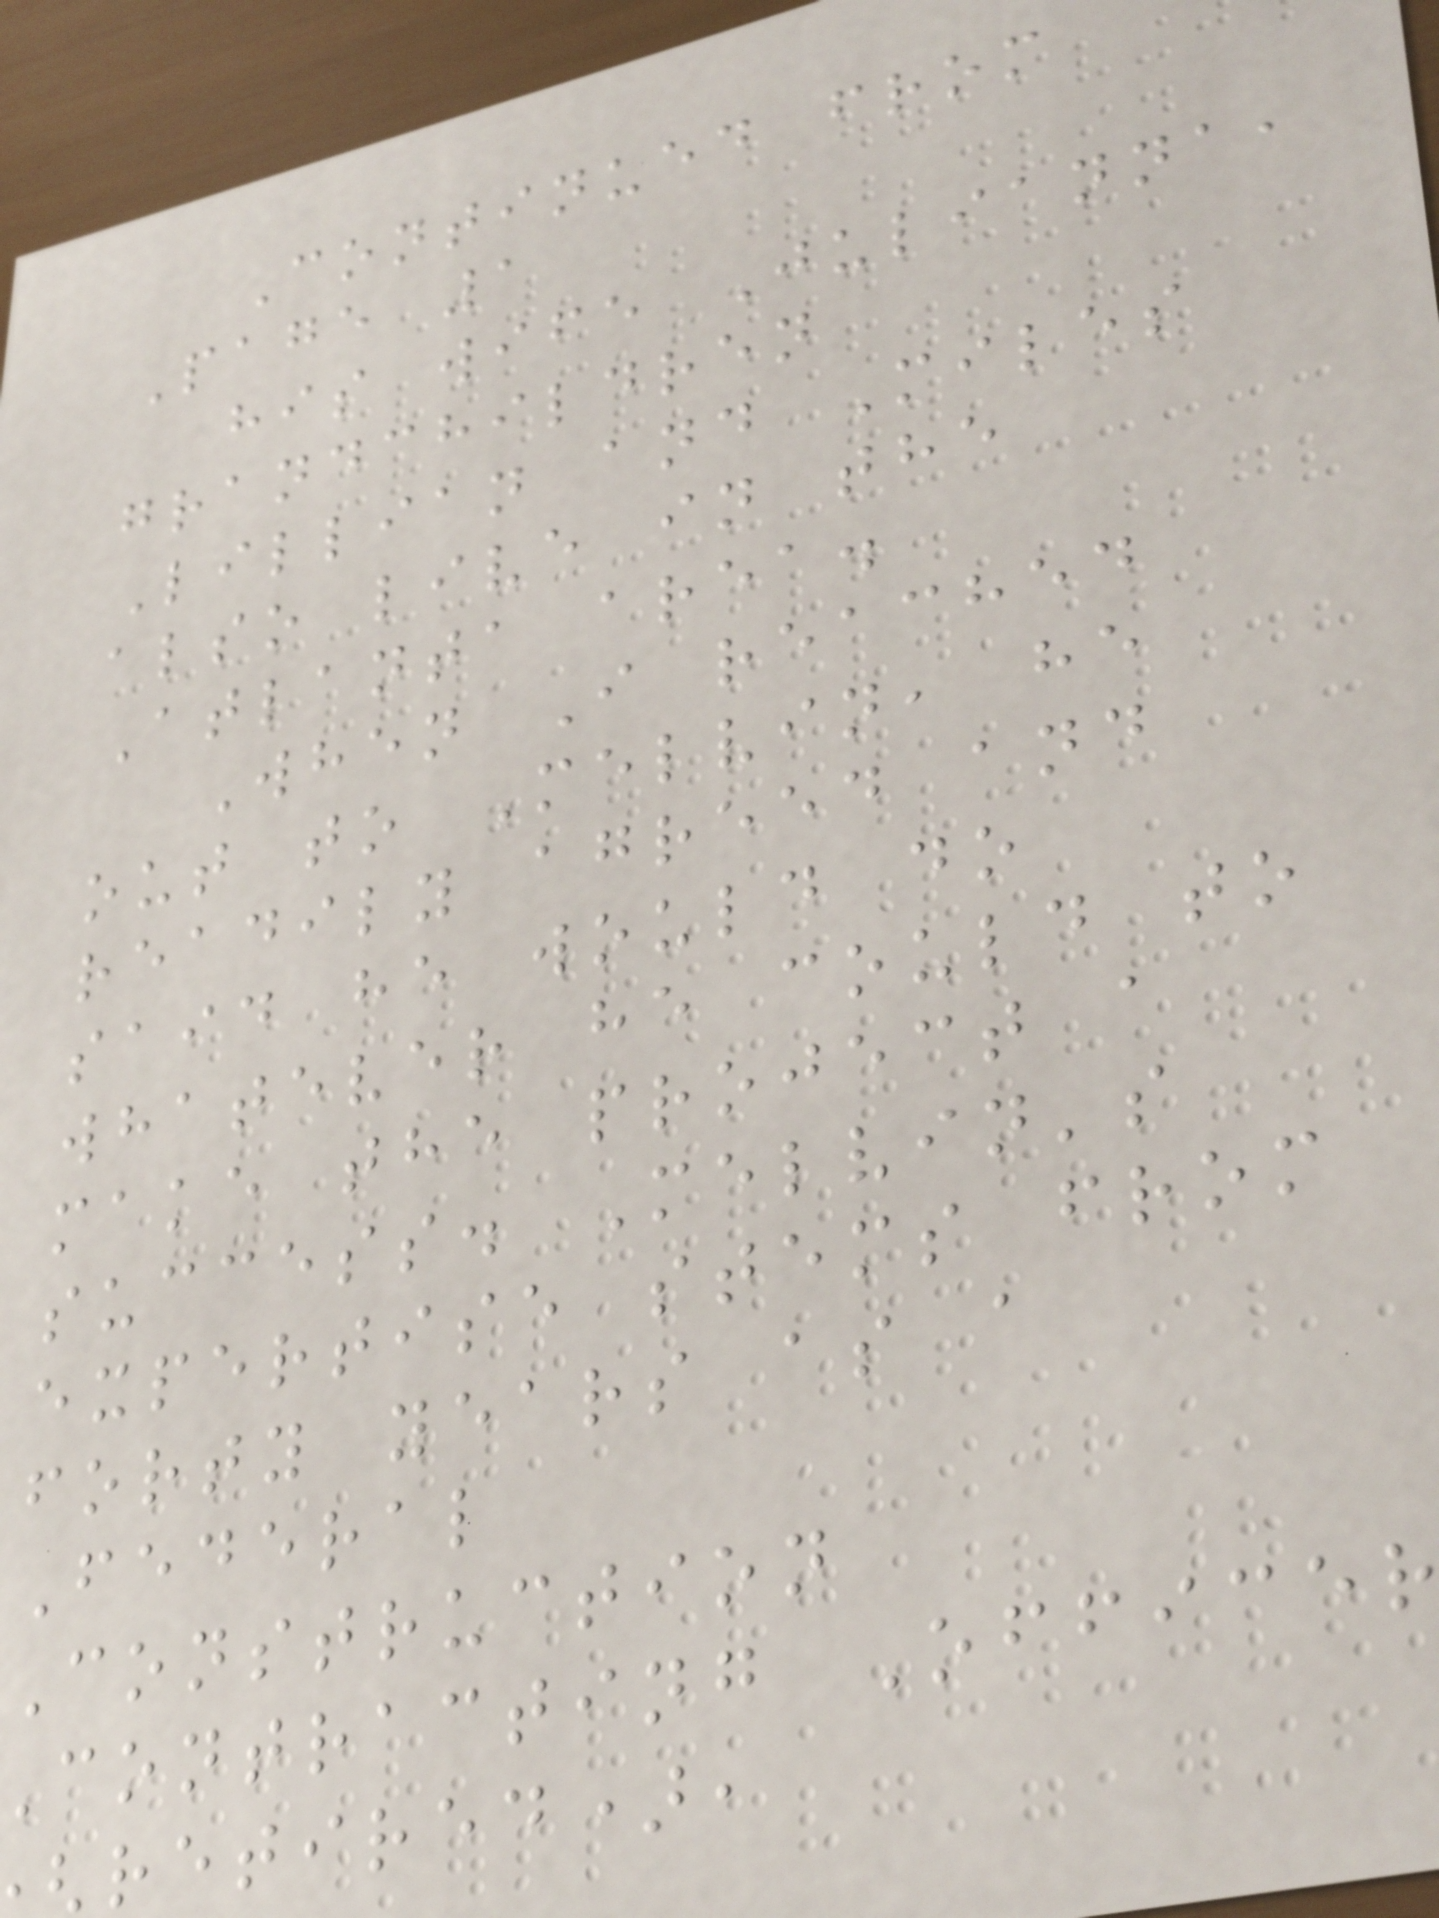Continued from
Page 1
his wife Julianna,
grandchildren
Lillian and Miles
also live in the
Atlanta area.
When I reached
out to Melvin, he
readily agreed and
said he would do
whatever he could to
make the project a
success. Melvin's
expertise stems from
forty years as a
Federal
Construction
contracting Officer
retired),
